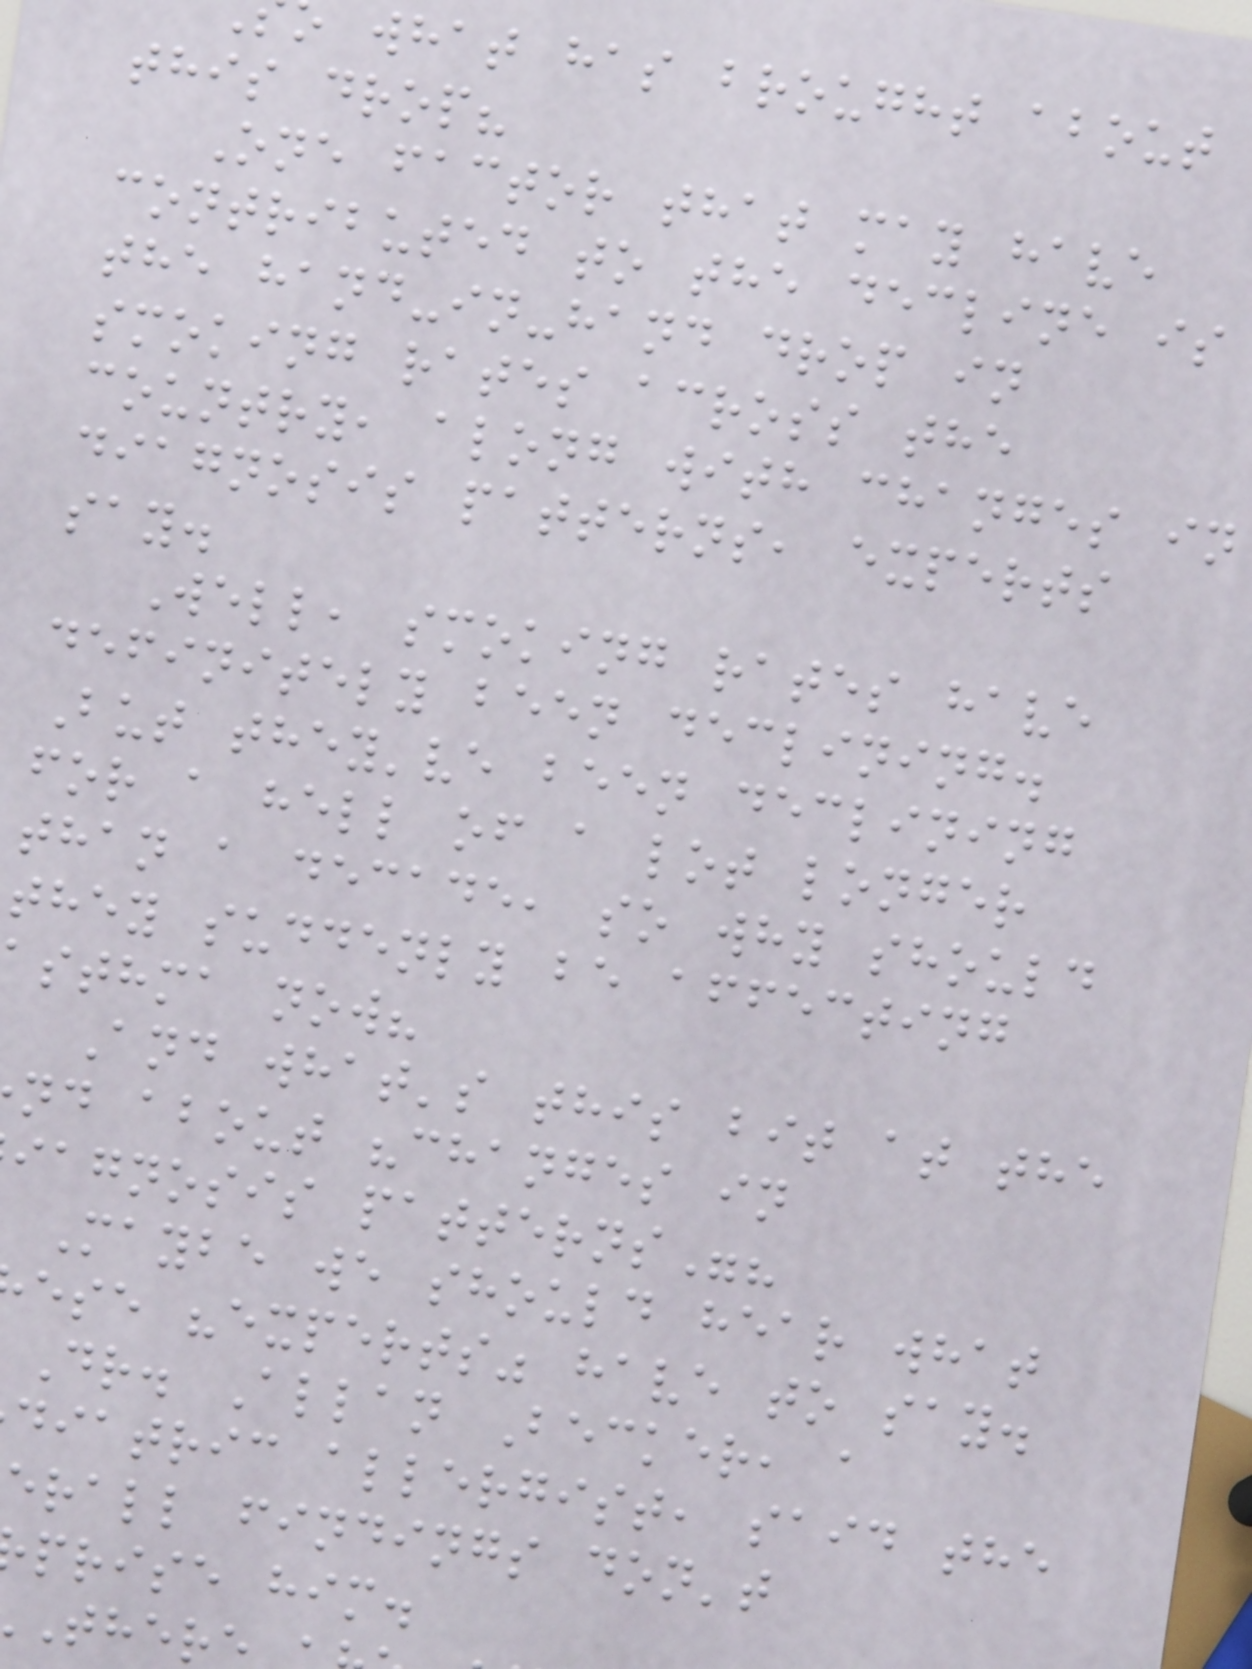what has brought about
this drop?
One factor that may have
contributed to the decline is
the hand-in-hand drop in
smoking rates across the
country, along with changes in
diagnosis patterns, experts
say.
Well, smoking rates have
definitely been declining.
But they've been declining
for a hell of a lot longer
than a decade, so why should
they suddenly be affecting
sthma now?
And what's this bit at the
nd about "changes in
iagnosis patterns"?
Maybe we should hear what
ese "experts" have to say.
Dr. Allan Becker, a
diatric allergist, said the
erall findings don't
prise him.
